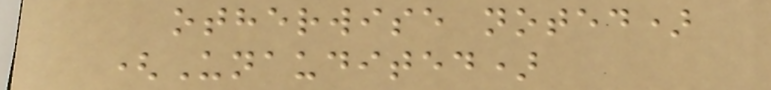otherwise noted)
(Unaudited)
